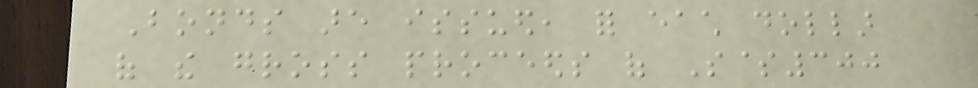Bonds are issued, for each dollar
of the gross proceeds of S$300
